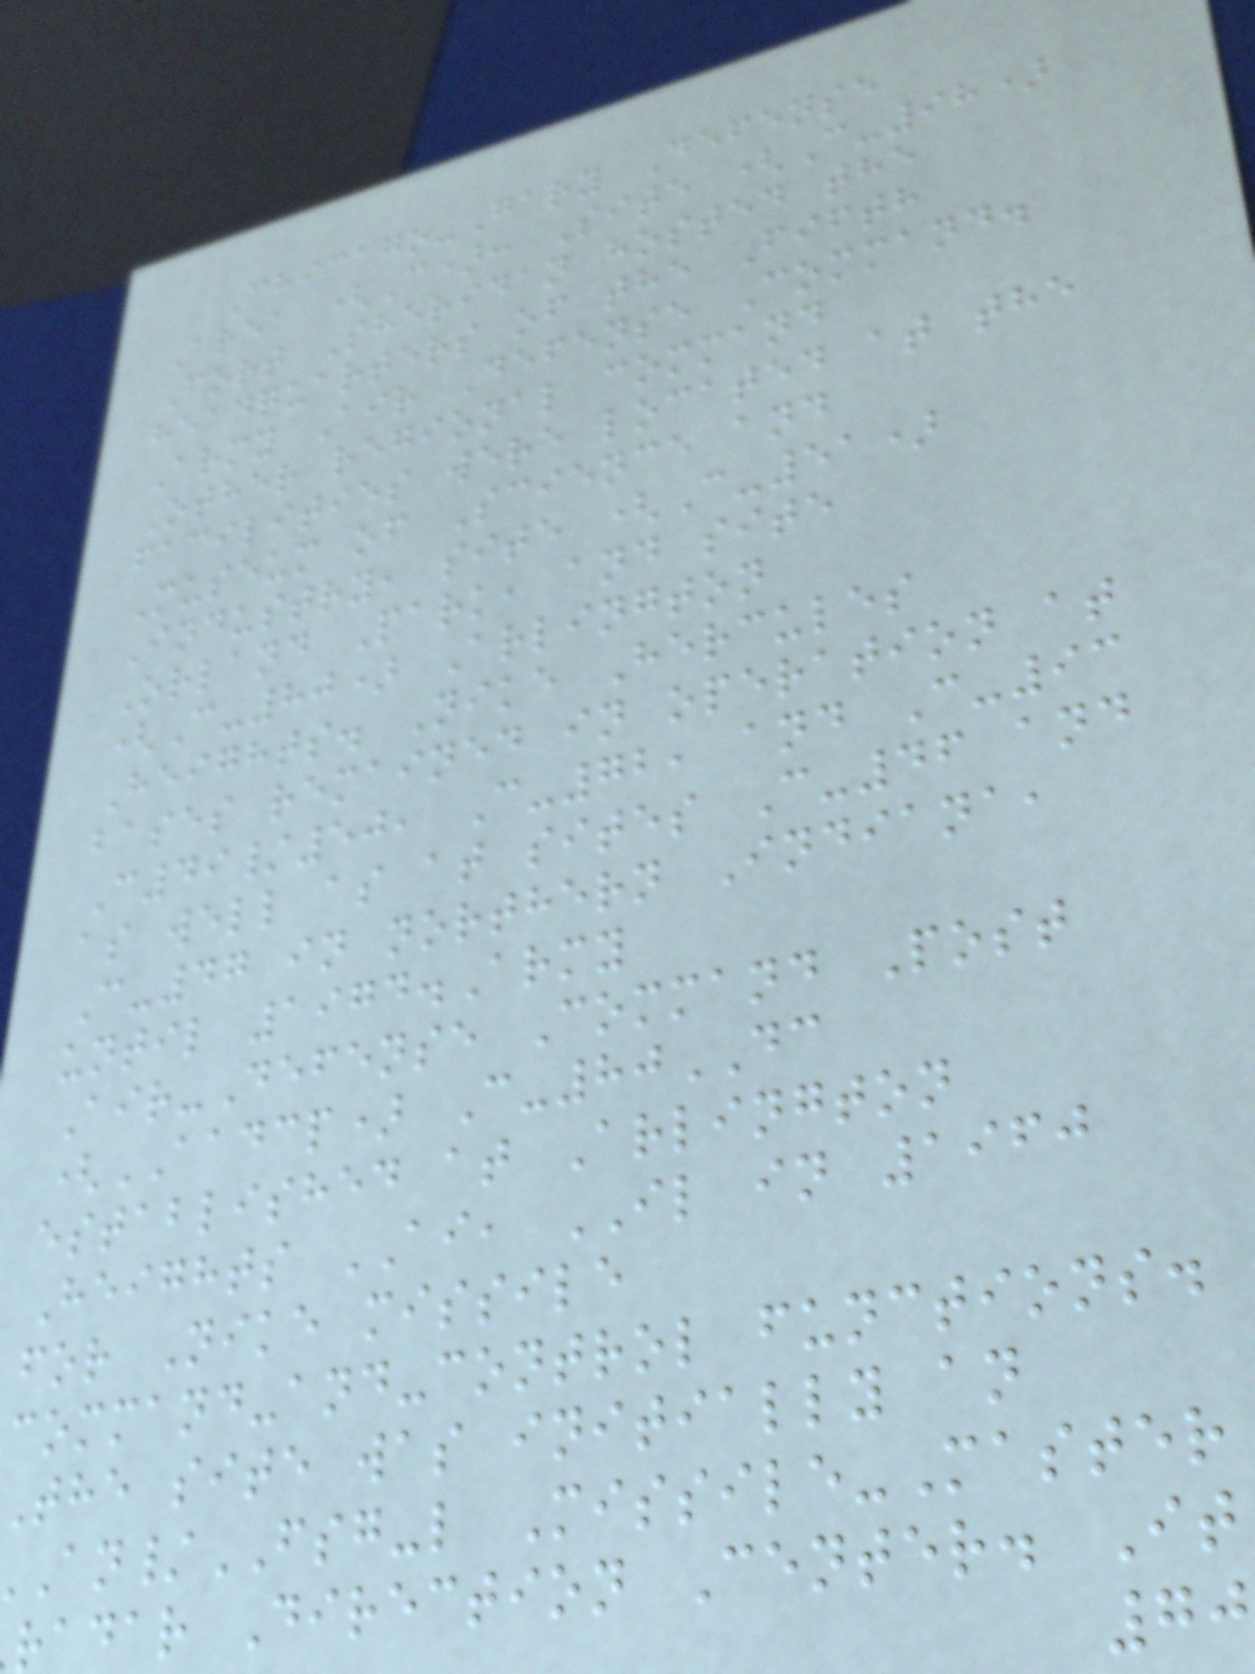Chicago-Gary Defense
Area (C): Site (C-98)
Fort Sheridan hosted the
headquarters of the Fifth
Army Air Defense Command.
Other regional command
facilities were located at the
Museum of Science and
Industry, site (C-51)
Orland Park, and site
(C-80) Arlington
Heights. Nike Hercules
bases remained in operation at
C49/50, C-72, and C-93
as well as at sites C-46 and
C-47 in northern Indiana,
until 1974.Army
Air-Defense Command Post
(AADCP) C-80DC
established at Arlington
Heights AI, IL in 1960
for Nike missile
command-and-control functions.
the site was initially an
/FSG-l Missile-Master
radar Direction Center. It
70
